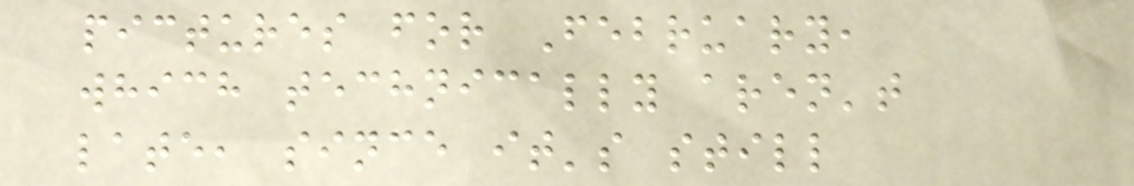pictures for February,
which technically aren't
late, since it's still
